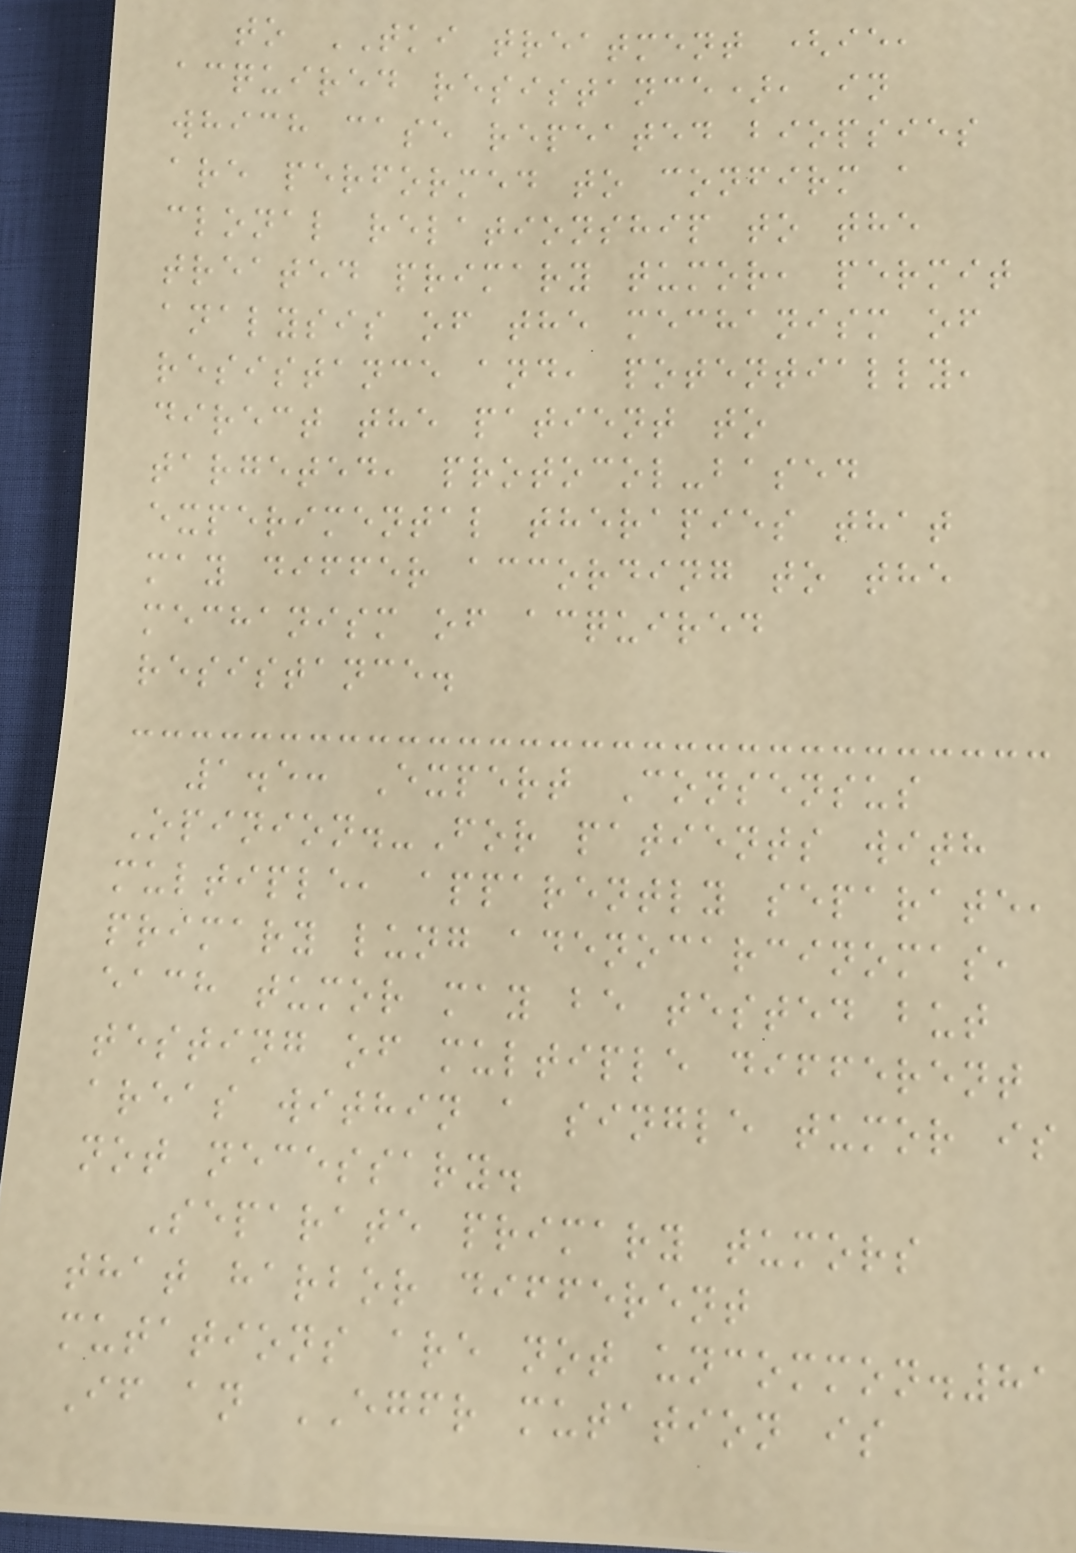to TKI treatment (ie,
acquired resistance), in
which case repeated biopsies
are performed to confirm a
clonal relationship to the
treated primary tumor, permit
analysis of the mechanism of
resistance and, potentially,
direct the patient to
targeted, protocol-based
experimental therapies that
may differ according to the
mechanism of acquired
resistance.
1.5: Expert Consensus
Opinion.-For patients with
multiple, apparently separate,
primary lung adenocarcinomas,
each tumor may be tested but
testing of multiple different
areas within a single tumor is
not necessary.
Separate primary tumors
that harbor different
mutations are not uncommon.81
If an EGFR mutation is
